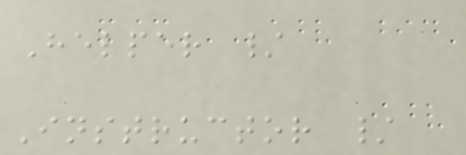Helper /
Instructor /
